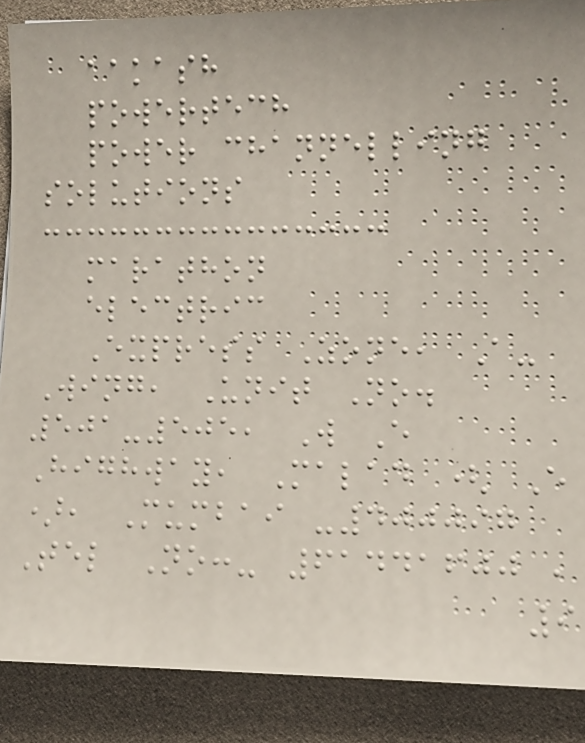aakash
powertech
power channelling
solutions
marathon
electric
Express Zone, A-
Wing, Unit No.
501-505, W E
Highway, Malad ( E
), Mumbai -400097
Tel No:- 61441600 ,
9
